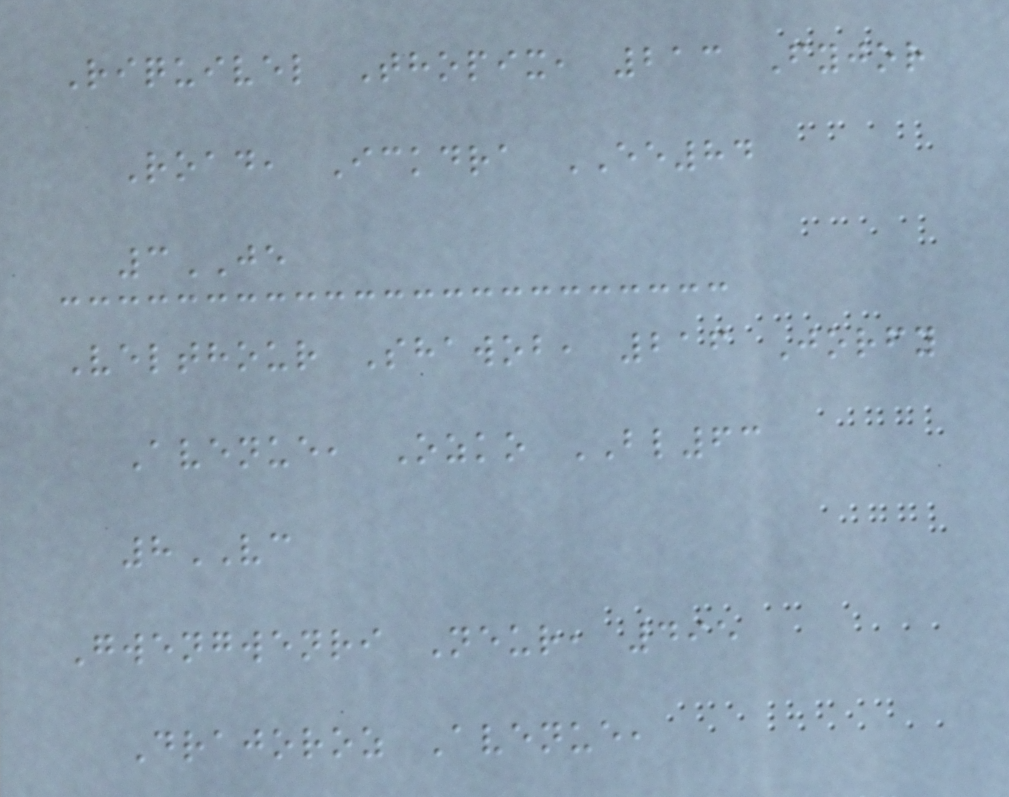Riquivel Thopix, 213 Fyjor
Road, Ickdra EE84
3JE
Velthour Shawob, 216 Jorfy
Avenue, Ozko BL63
8VC
Gwengwenri Neur, 495
Drajoroz Avenue,
